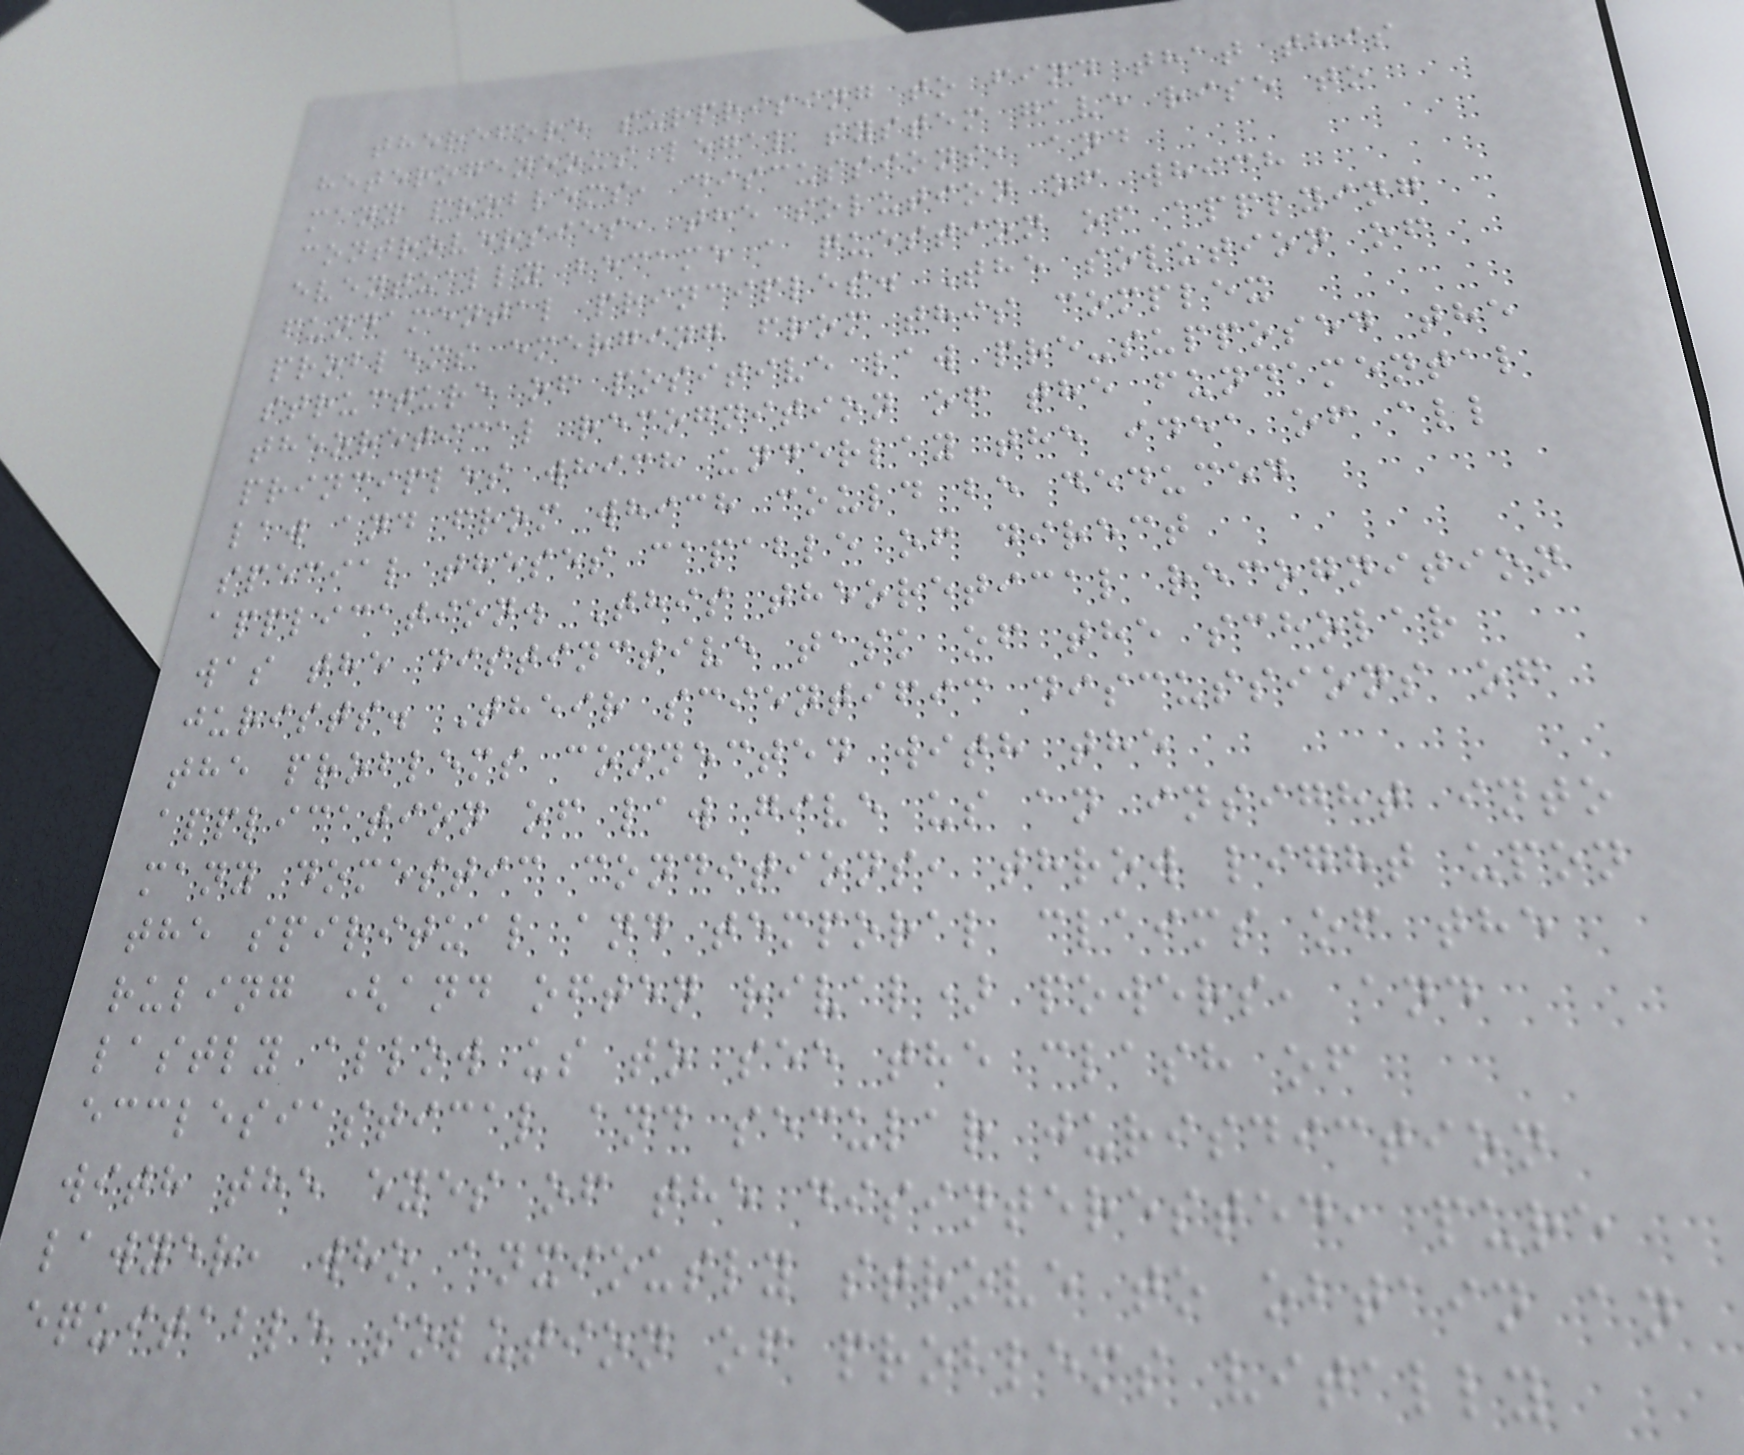therefore surprising to find that this
heterogeneous legal system gave rise to
many problems, discussions, and
controversies, the solution of which
eventually became a question of applying
fundamental principles. The solution of
problems emerging from this complex
structure of positive law pre-supposed the
theoretical recognition of the fundamental
principles which underlay the idea of all
law and from which could be deduced
special theses capable of direct
application. This theoretical recognition
was the distinctive task of the scholar
jurists. Their scientific discussions of
the problems connected with the
application of law give us an insight into
many domestic conditions, throw light upon
the spiritual and temporal claims of the
ruling (and often rival) powers, and
lastly allow us to see the clash of
ecclesiastical and secular jurisdiction
with the eyes of the disinterested, pure
lawyer, who anxiously strove to obtain an
equitable solution of problems vitally
